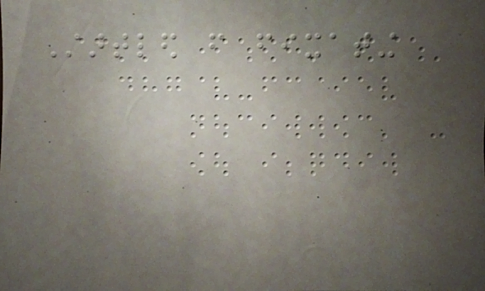Startled from fixating
